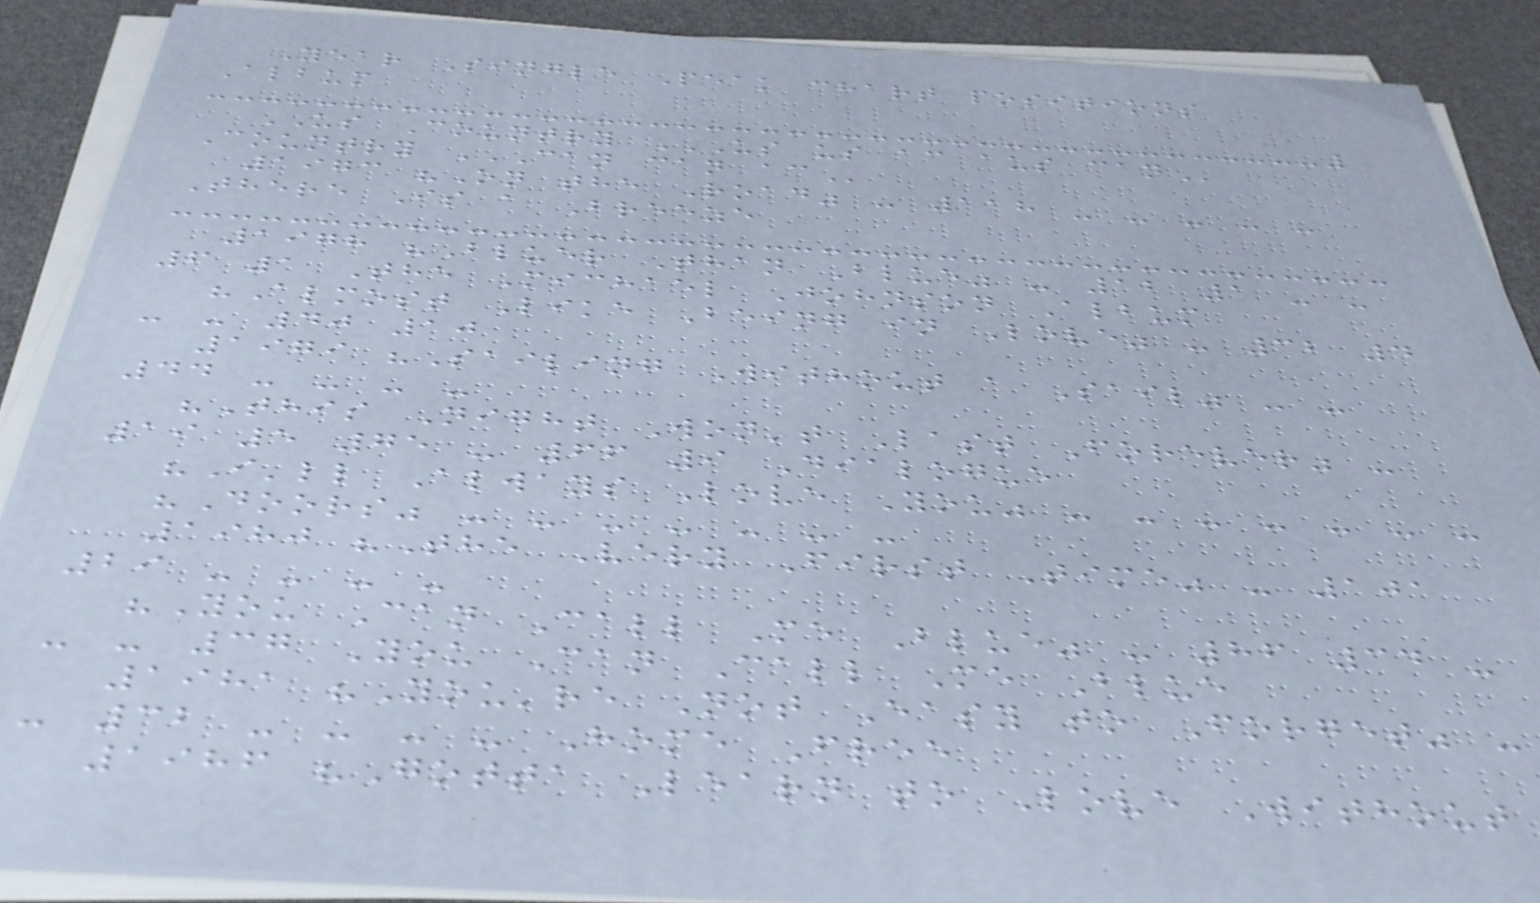Year Single Peak chart positions
Album
US Country US US AC AUS CAN
Country CAN CAN AC
1973 "On the Road" - 118 - - - - -
There Is a Breeze
1978 "Bluer Than Blue" - 12 1 - -
6 1 The Michael Johnson Album
"Almost Like Being in Love" - 32 4
- - 40 10
1979 "Sailing Without a Sail" - -
44 - - - -
"This Night Won't Last Forever" -
19 5 75 - 66 9 Dialogue
"I'll Always Love You" - - - - - - -
"Doors" - - - - - - -
1980 "The Very First Time" - 101
29 - - - -
"You Can Call Me Blue" - 86 34 -
- - 37 You Can Call Me Blue
1981 "You're Not Easy to Forget" -
- 32 - - - - Home Free
1986 "Gotta Learn to Love Without
